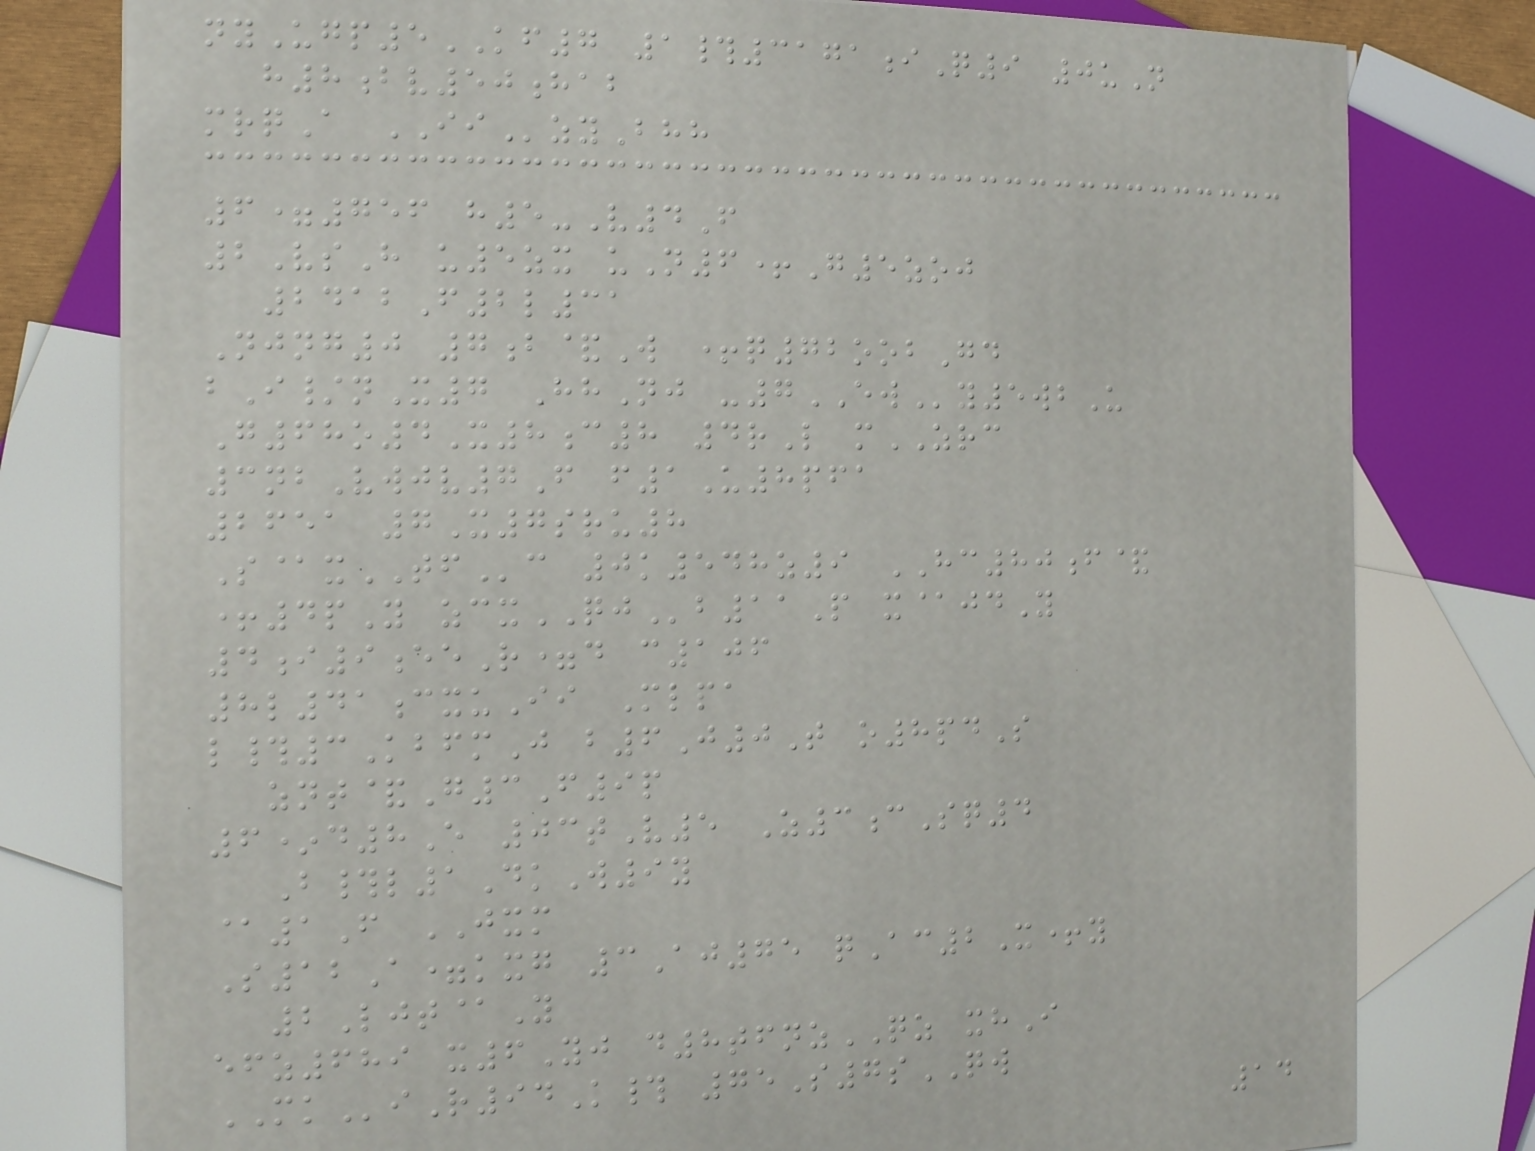nyUgp5KF7 1#3171iQ9 0uN
h8bv50hab
mrqA IIzyBhh
6=756 h5-V4F
2VsH u5zx uN6+G5zoj
2412F2l31
Njng0 7b&W +q72oobGd
bI/nX7 HhNj -7EWy5wbU
G68o4X8c8 4rL mZRC
3nbVwjv7F f1U8pfa
2651 7X7sru8
S@xTFc 0k548z9 HC80f&
+4pY zcxQJb11P x@jdY
4i9eeR=d c106
8l41cxuIi Mlpa
l#3KbfmJ b6J0T o8pdS
znt&G3F9p
6*d8E 03tV5 Z3cSq4
B#l1DkW9y
@1F JXM
S12A=kxg 3Aj75 qAc2X+y
2Ljt@Y
efz689 x6Yj d8tfnzQZ xhI
MKiR94K# 75S7sQW
14
